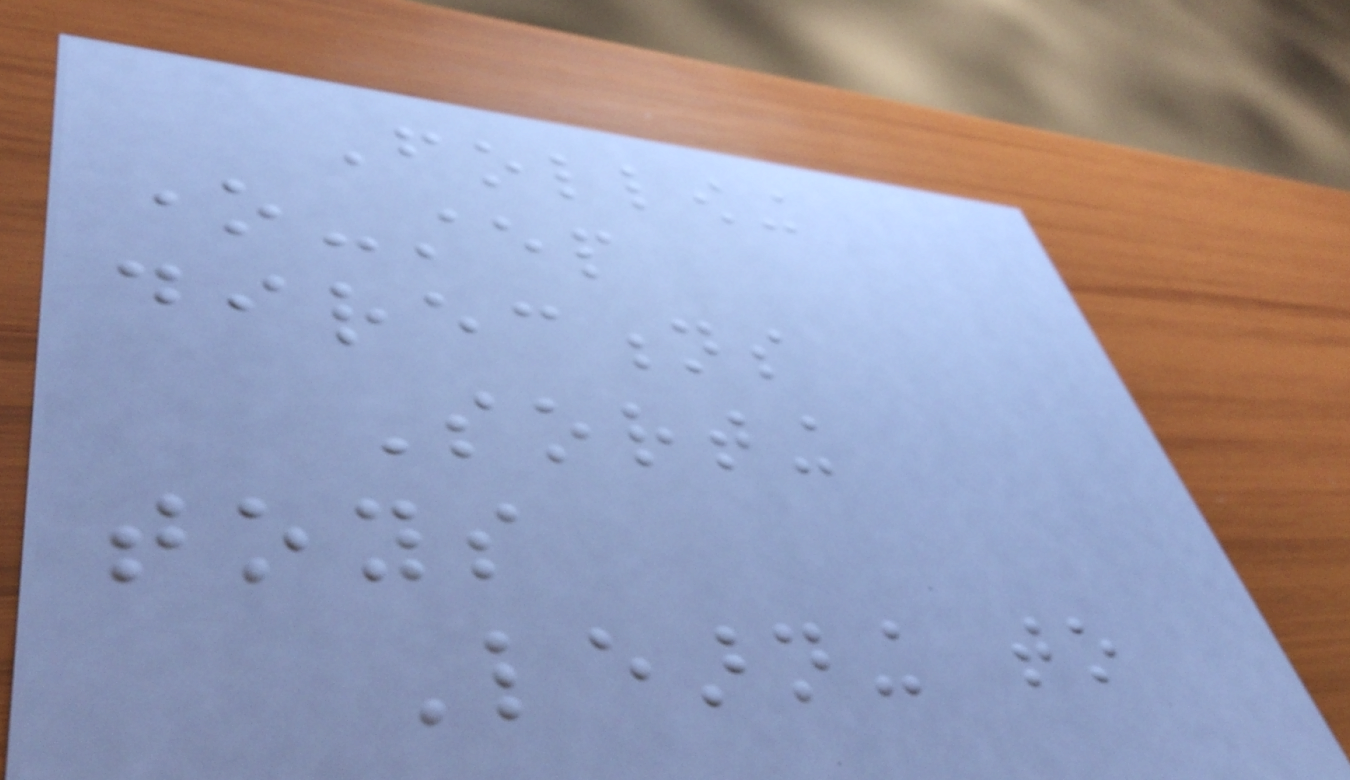Following
one-step
directions
Sorting
toys
Learning to
